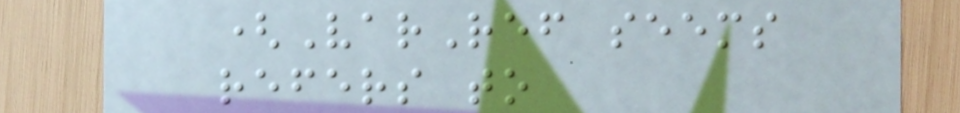(VarRef seems
refers to
